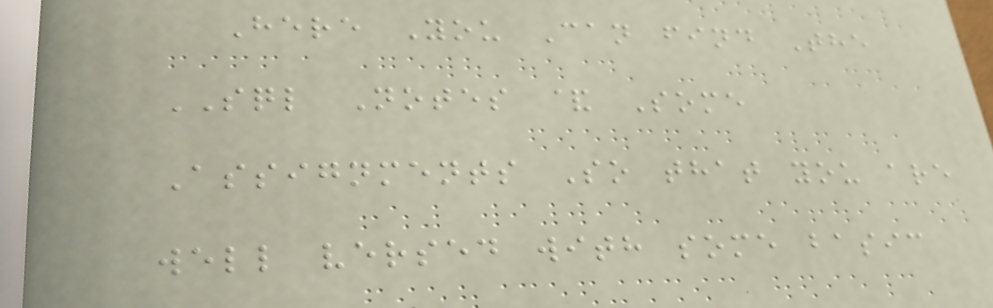Here You Can find The
SQL Notes & Some
Assignments So that you are
well versed with some basic
